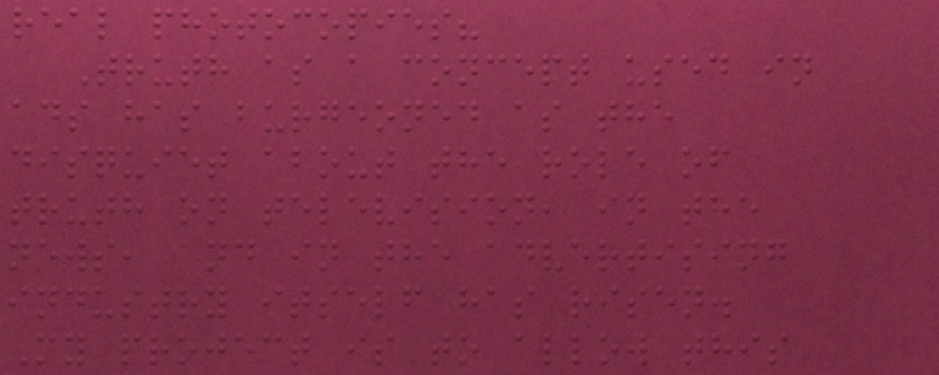real photocopies?
Truth as a concept used in
ads has burgeoned as the
disquiet about the role of
truth on television, in the
news, and in the advertising
industry itself has risen.
My project is to allow this
